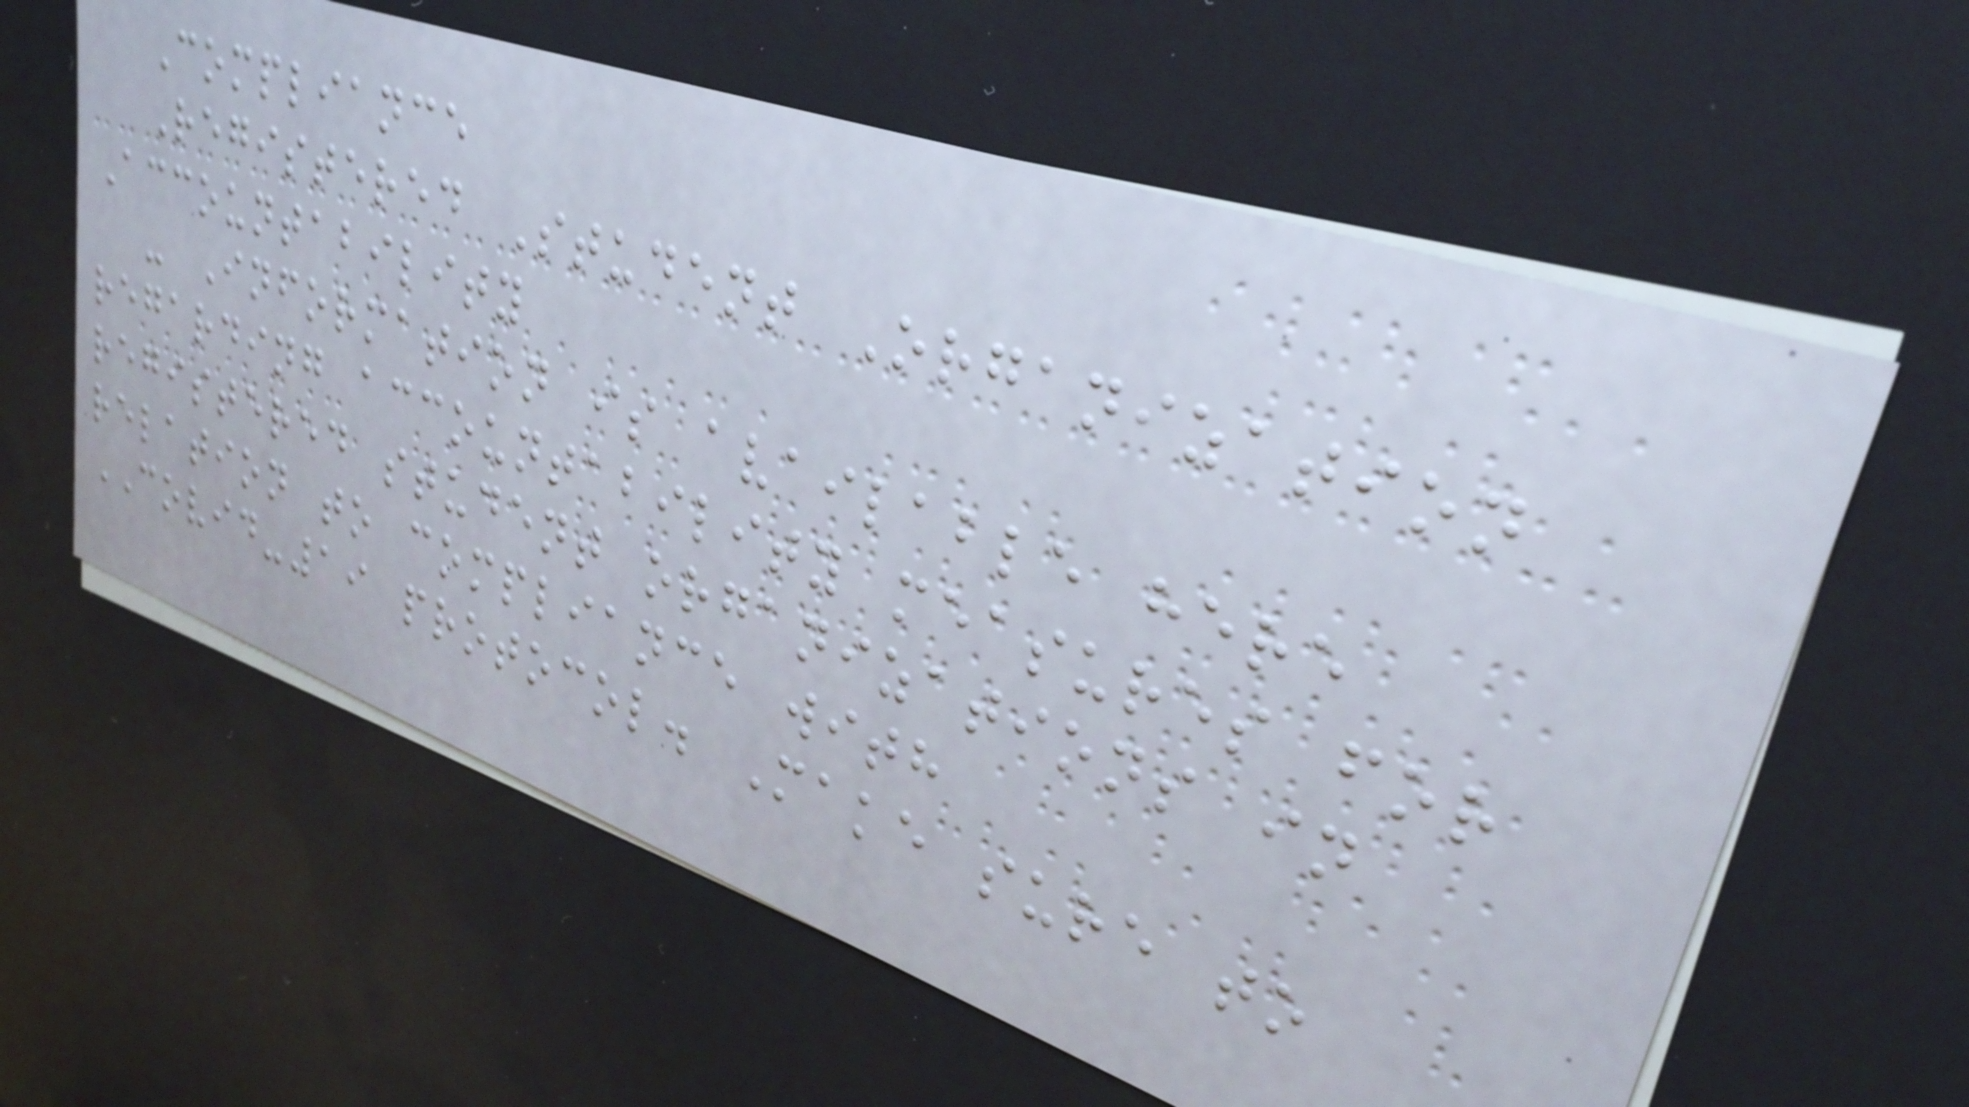Compliance
Registered Student Organization
Accountability
- Information is available here
regarding accountability measures for
registered student organizations in
relation to compliance with
COVID-19 protocol. Make sure to
